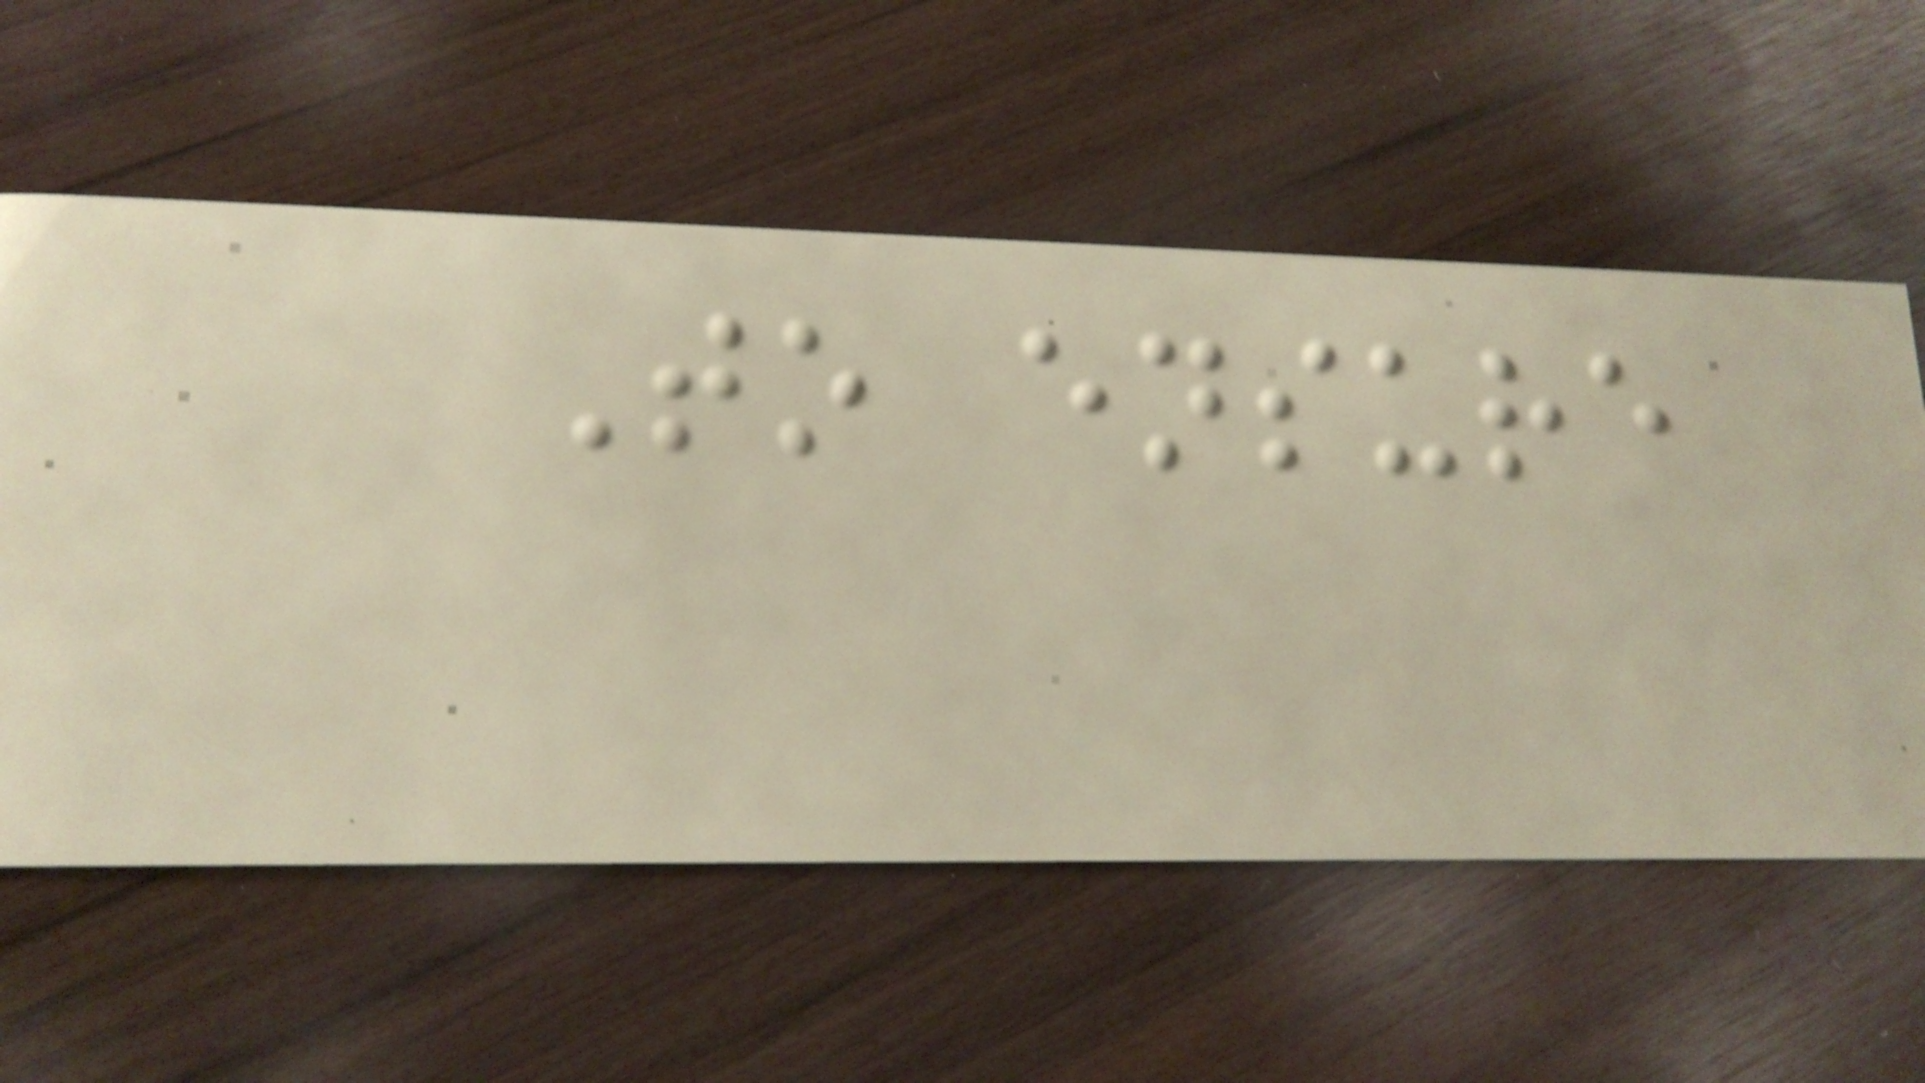To ensure
